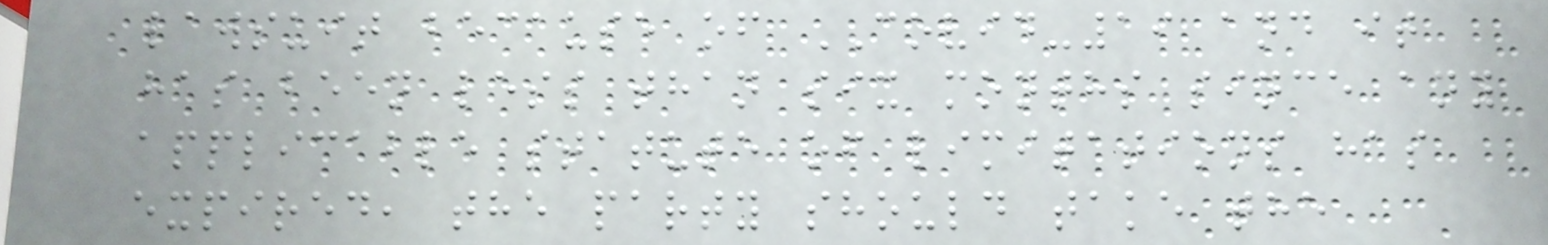lawsuit because of COVID-19 and it
has been less than six months since any
applicable statute of limitations has
expired, the party should take the
